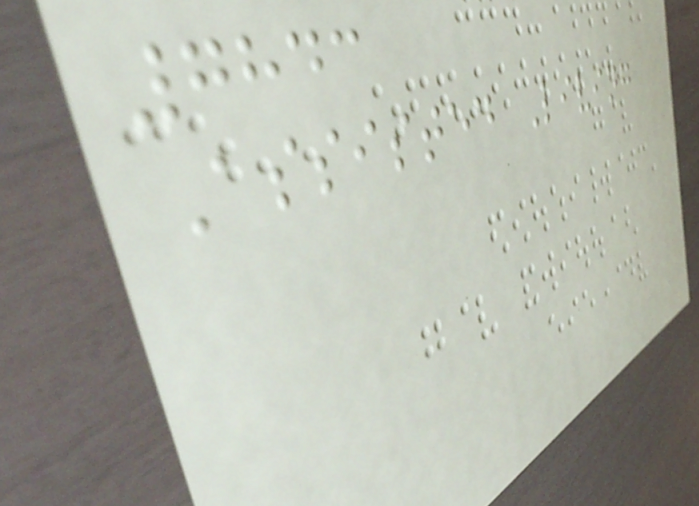7843
Assisted Living
